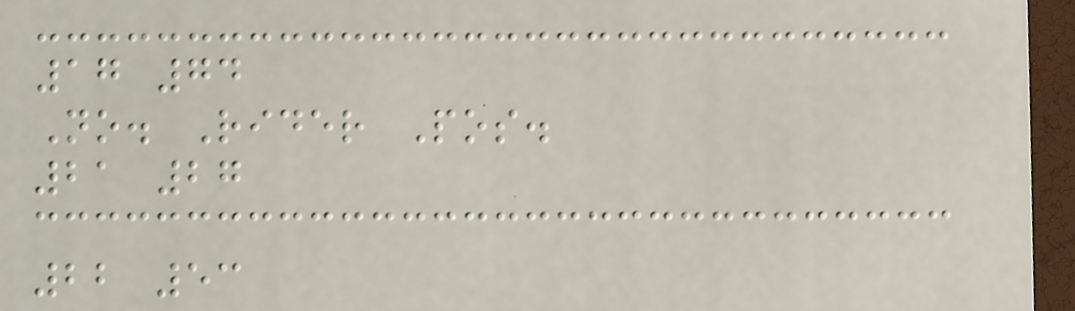17 74
No. Rider Pos.
21 27
22 53
